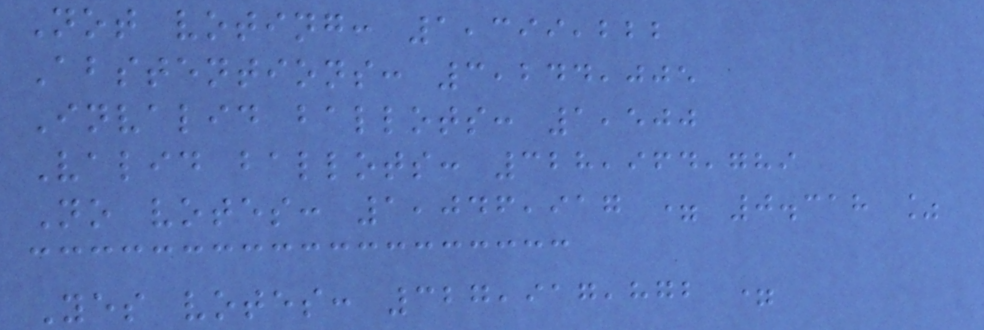Not voting: 1,399,222
Abstentions: 3,244,005
Invalid ballots: 1,500
Valid ballots: 328,964,789
No votes: 1,046,917 = 0.318 %
Yes votes: 327,917,872 =
